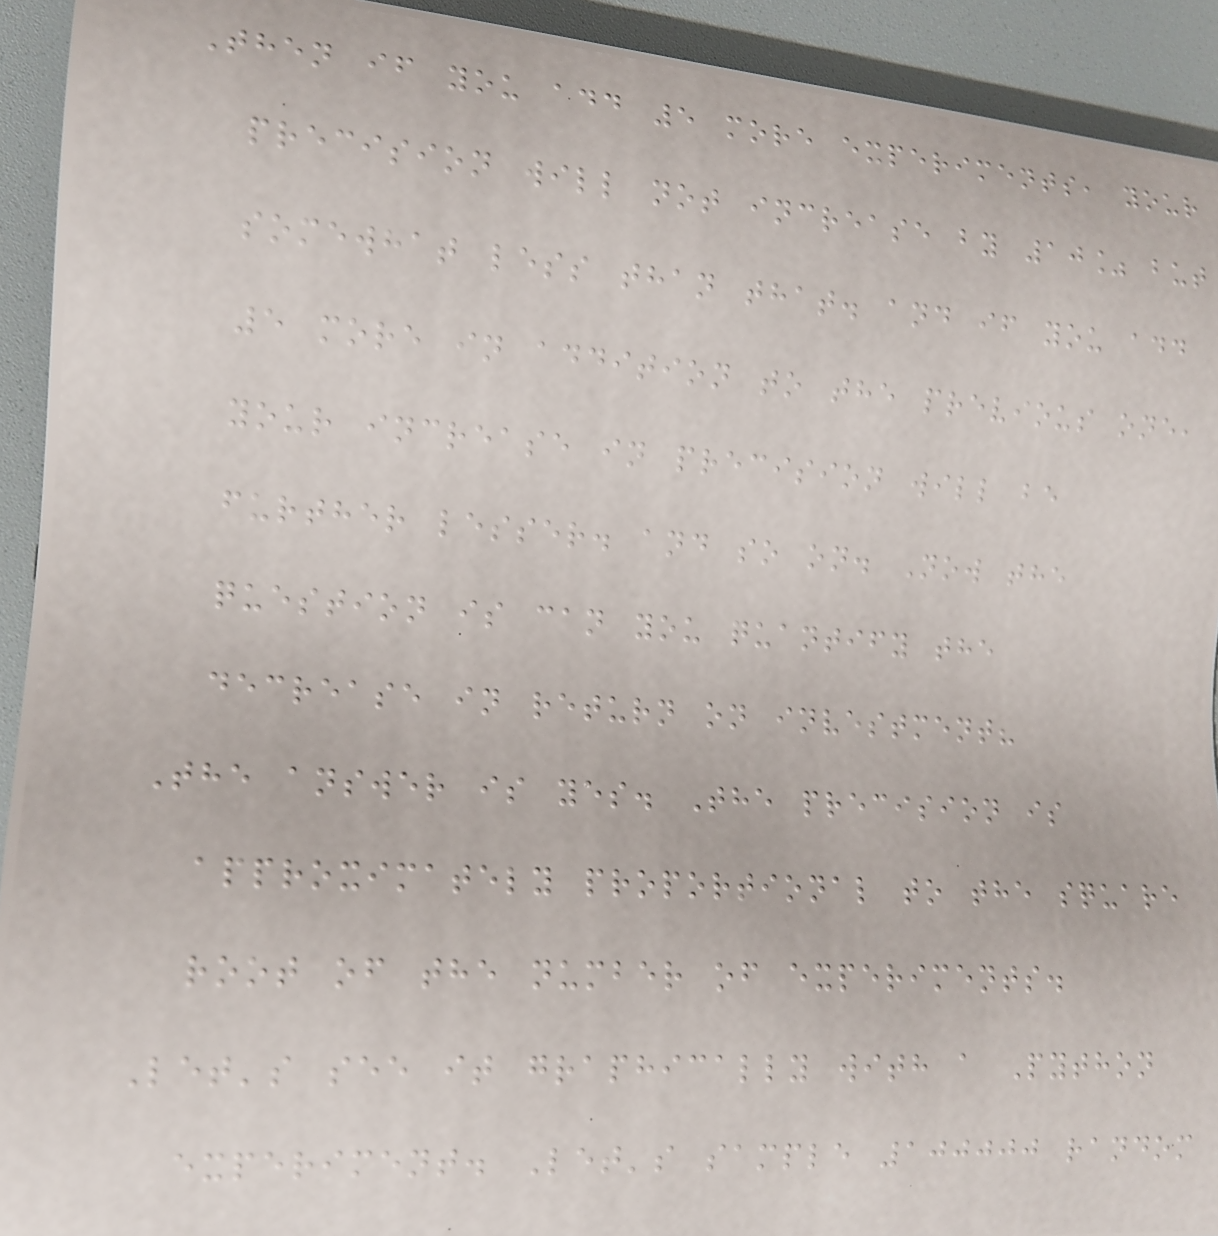Then if you add 5 more experiments, your
precision will not increase by 10% but
somewhat less than that. and if you add
5 more in addition to the previous one,
your increase in precision will be
further lesser. and so on. Now the
question is can you quantify the
decrease in return on investment?
The answer is yes. The precision is
approximately proportional to the square
root of the number of experiments.
Let's see it graphically with a Python
experiment. Let's sample 100000 random
